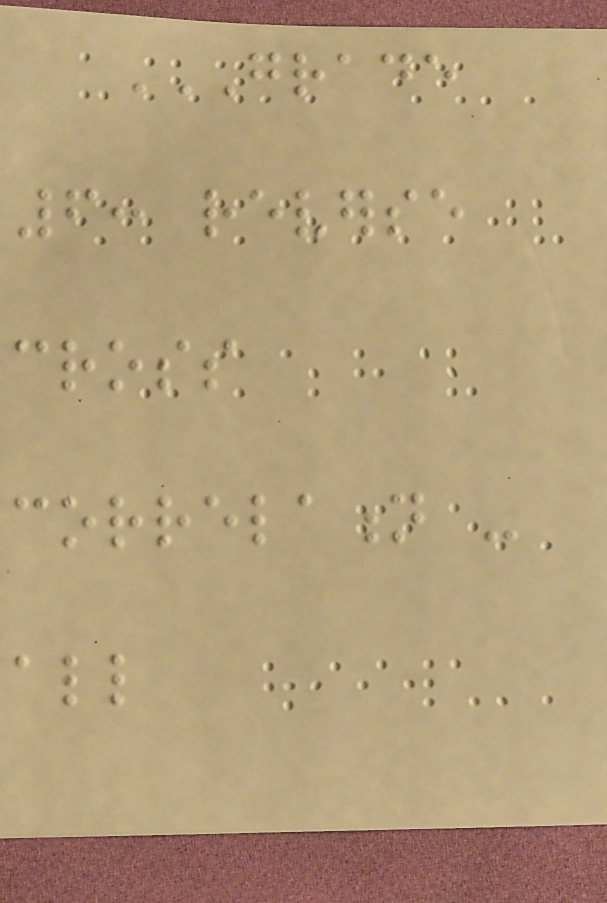GRADE
6: REVERSE
CROSS
CORRELATION -
ALL
